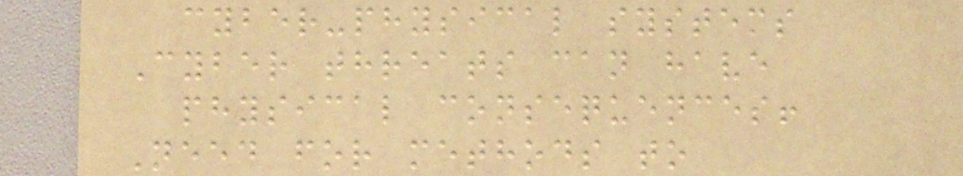cyber-physical systems
Cyber threats can have
physical consequences!
Need for methods to
